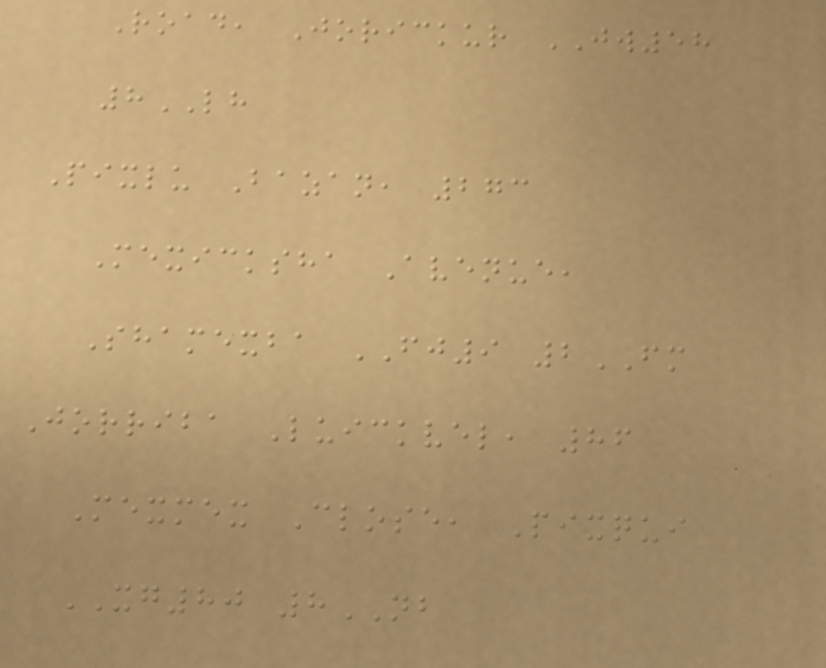Road, Jorickur JW58
8LH
Pixlu Bazan, 273
Mexicksha Avenue,
Shamexba FJ9 2FM
Jorriba Luickvel, 86
Mexmex Close, Pixqui
XG80 8NB
